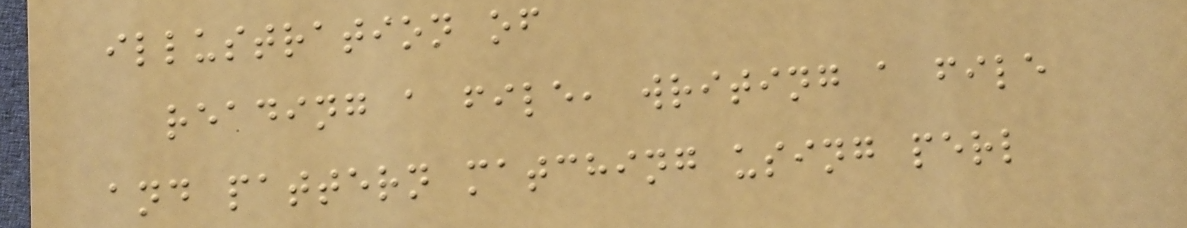illustration of
reading a file, writing a file
and pattern matching using perl
